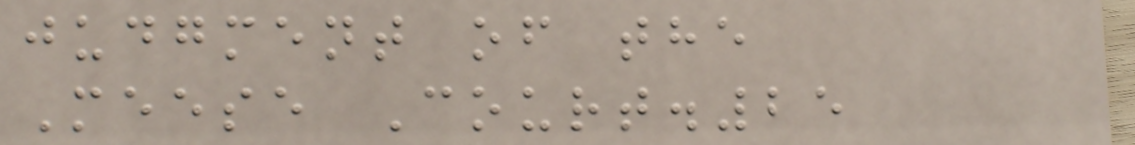judgment of the
Meese Court.25
